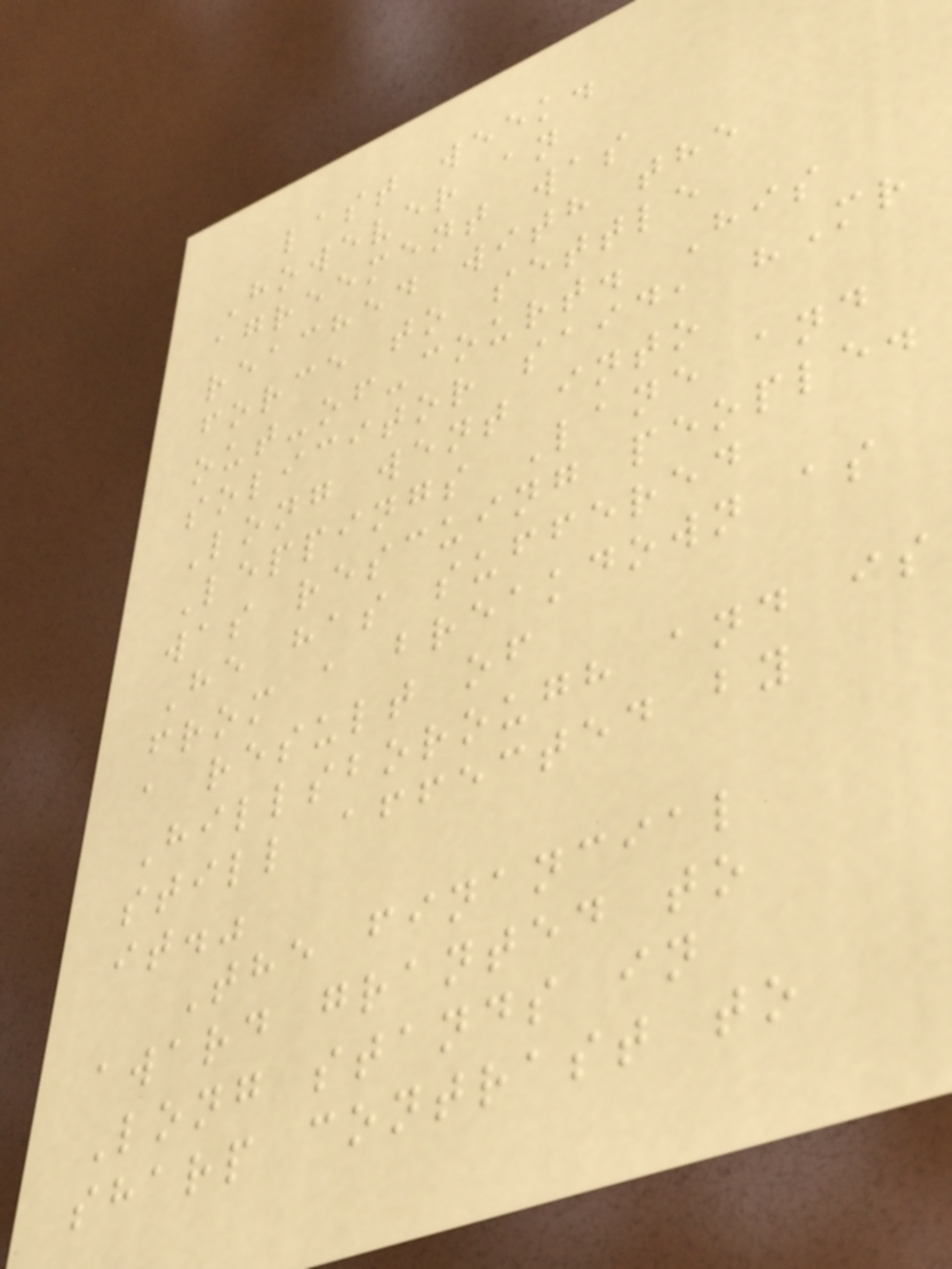last week.
However an
agreement was
reached with the
force to settle
out-of-court. His
solicitor said, "Mr
Long went into
Leppings Lane and
was rescuing people.
He has suffered
from a breakdown as
a result of
Hillsborough and is
still affected by
it."
The financial
award granted to
Long stands in
sharp contrast to
